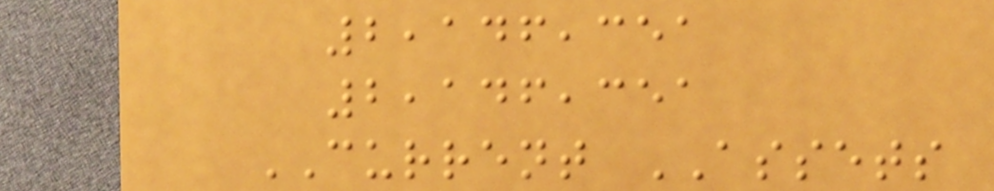2,146,351
2,146,351
CURRENT ASSETS
